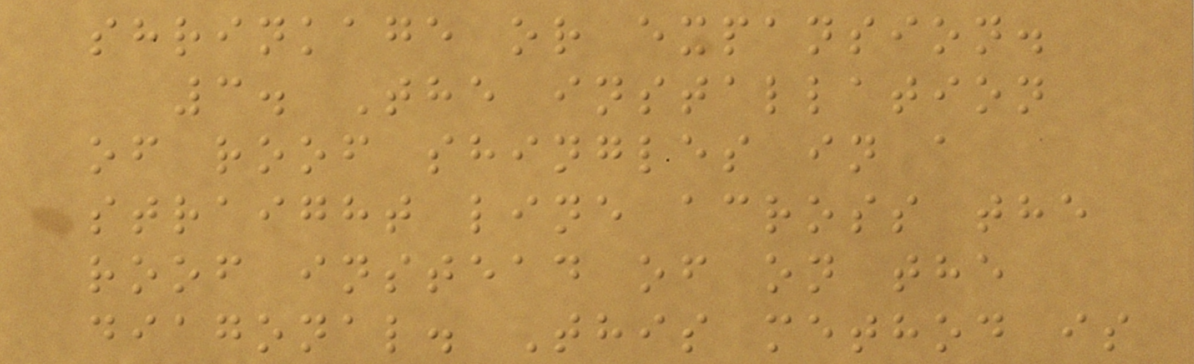shrinkage or expansion.
3. The installation
of roof shingles in a
straight line across the
roof instead of on the
diagonal. This method is
